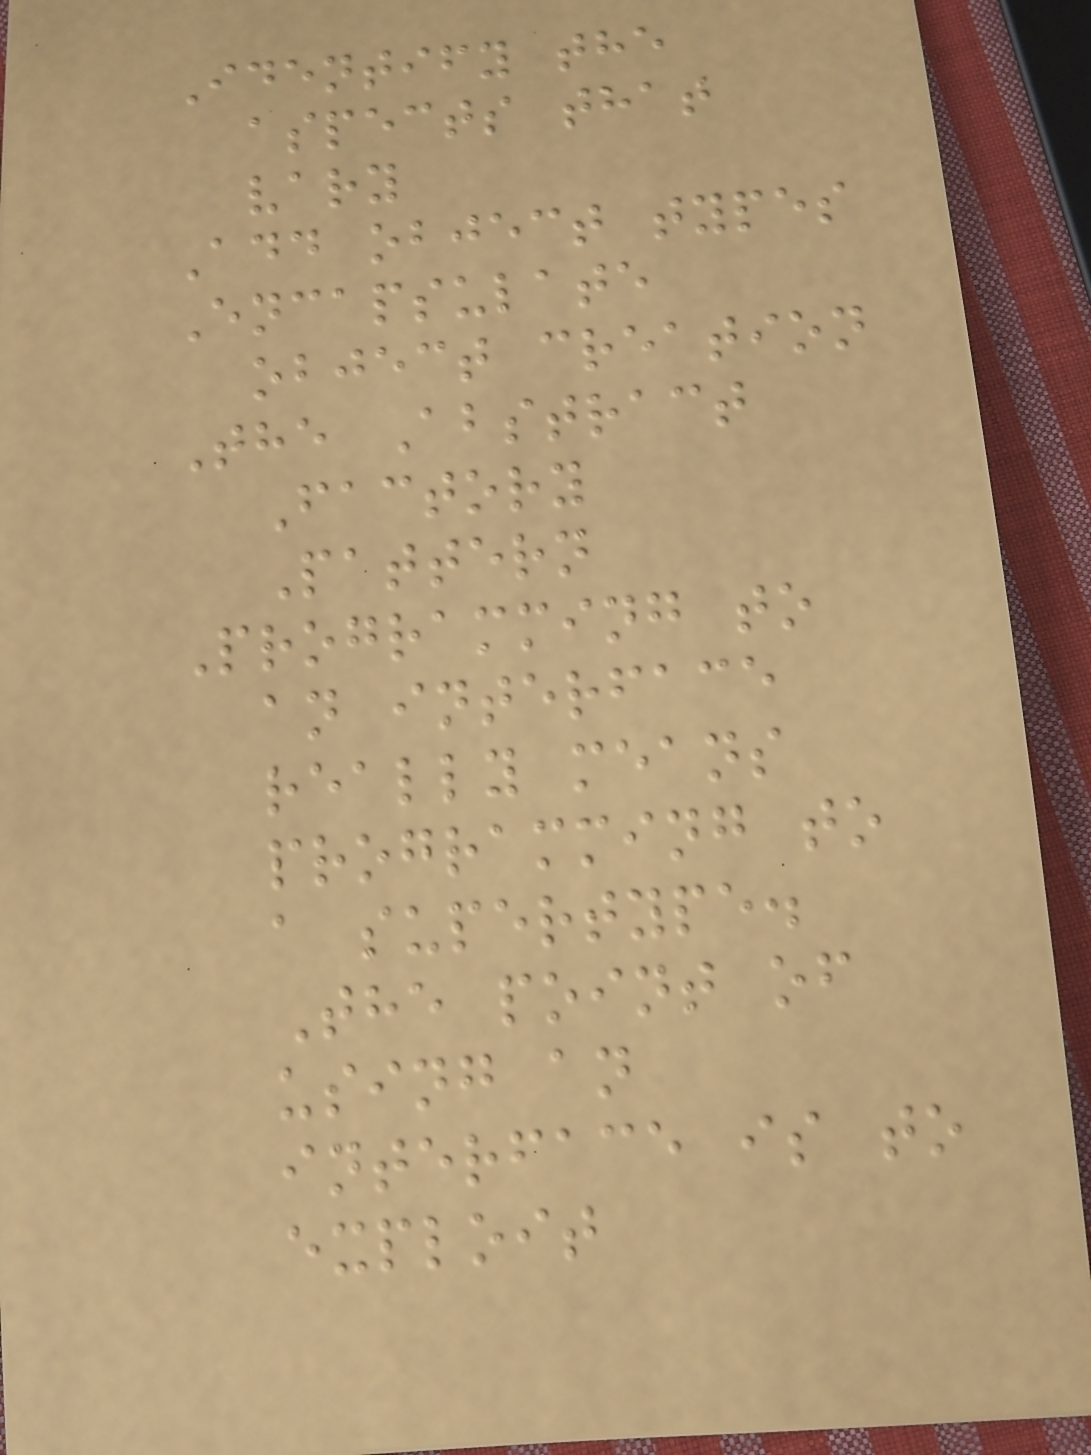Identify the
aspects that
vary
Add object types
Encapsulate
object creation
The Abstract
Factory
Pattern
Programming to
an interface
really means
programming to
a supertype.
The point of
using an
interface is to
exploit
